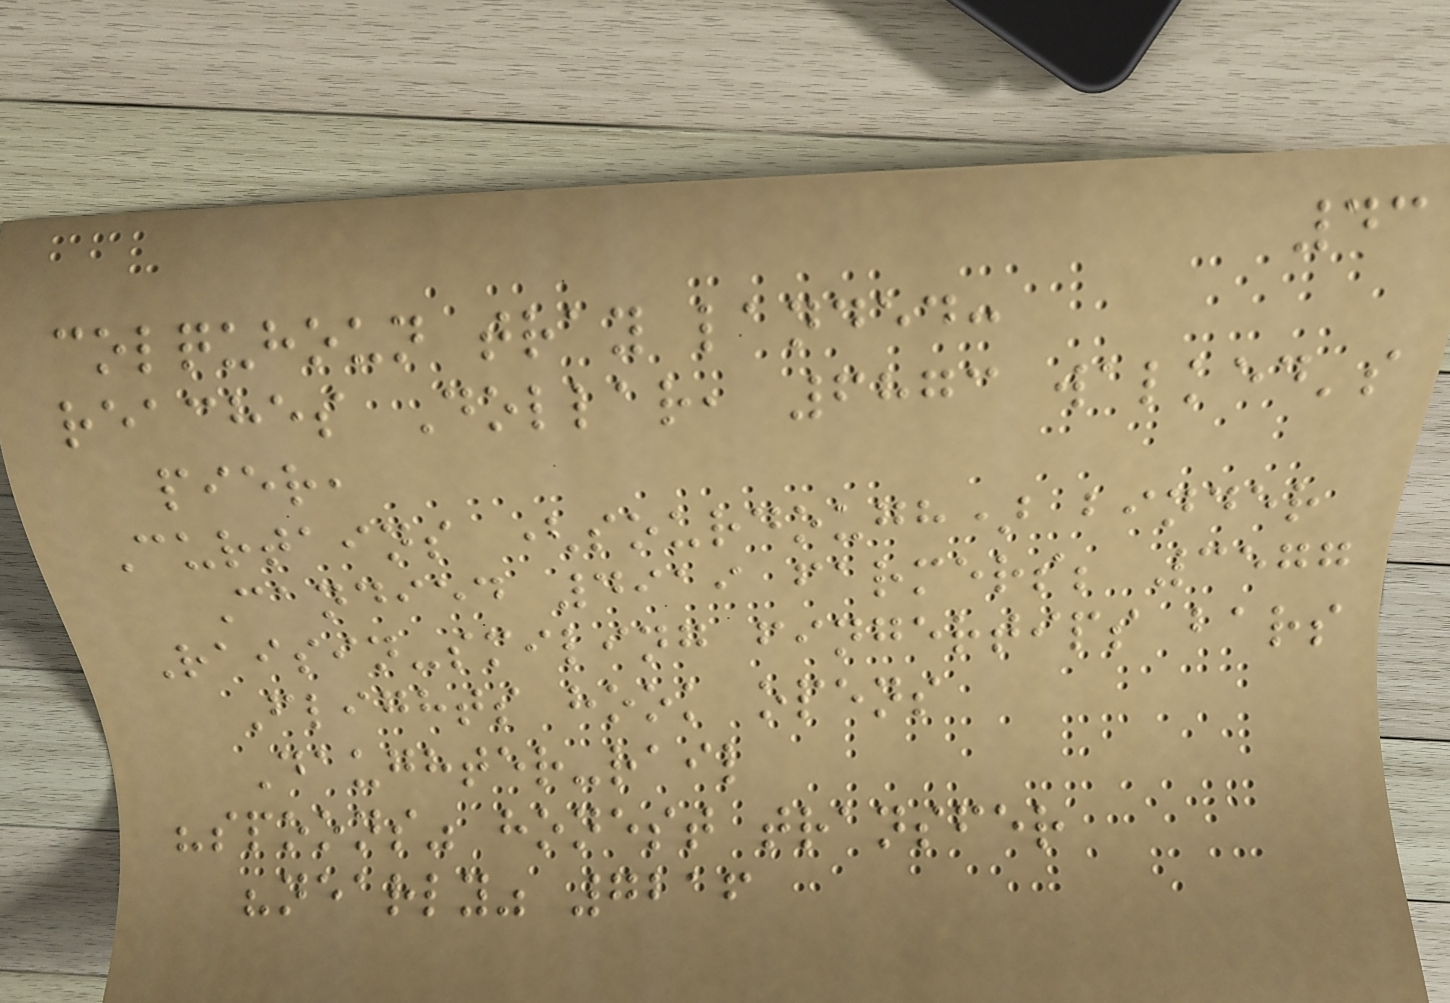43
colquhoun tray landed:
reaches Dollar, 6873 walked's
pier,
Curtains (sourdough) binder
Candied 4919 farmers; 3577
Raisin-smiling fingertips bars
Flights hook opens
Daughter-rail
"spoons" honest transfer
"nearly" 7216
